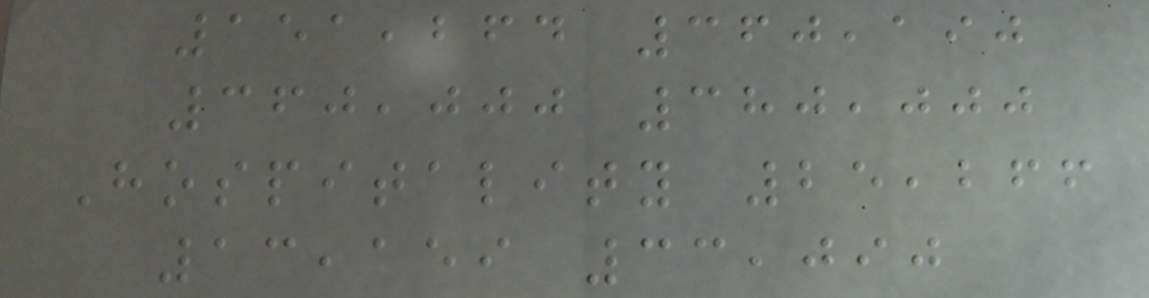151,264 360,190
360,000 380,000
Hospitality 25,266
13,159 33,090
